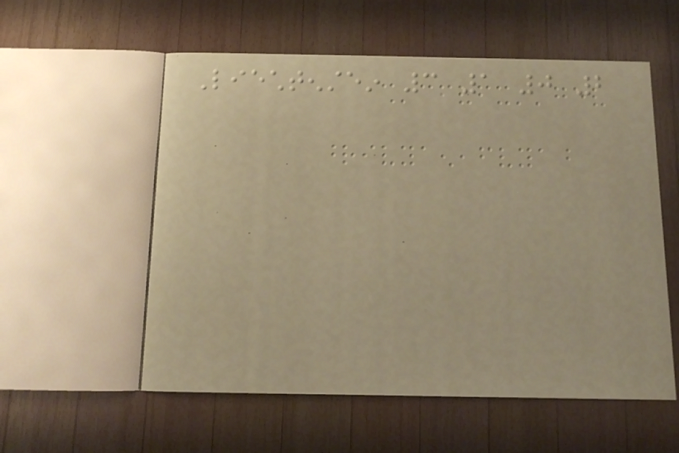Liechtenstein 3 1 0 2
